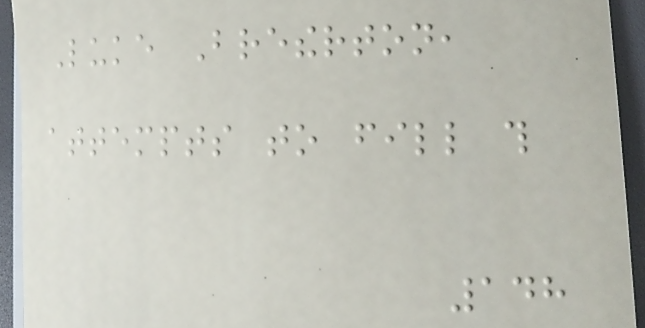Luke Bretherton,
attempts to fill this
148
